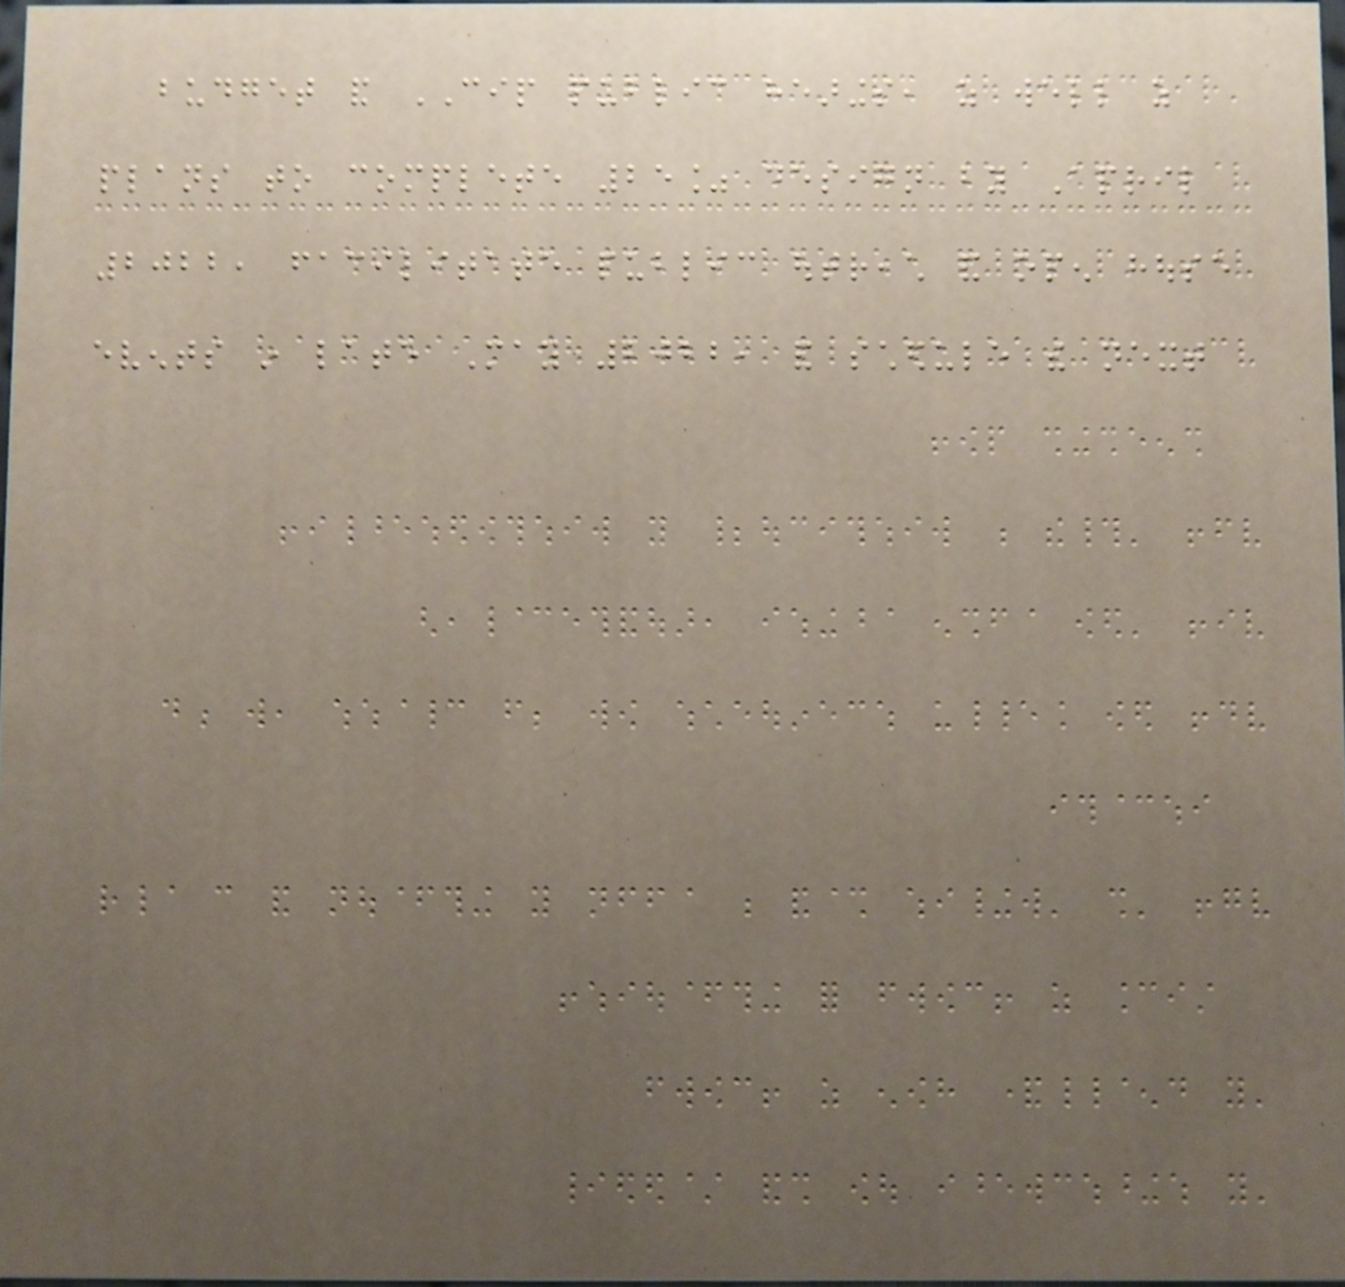budget and CIP public hearings, as well as
plans to complete 25% design by April
2022, facilitate public outreach and open house
events in late May 2022, and schedule the next
